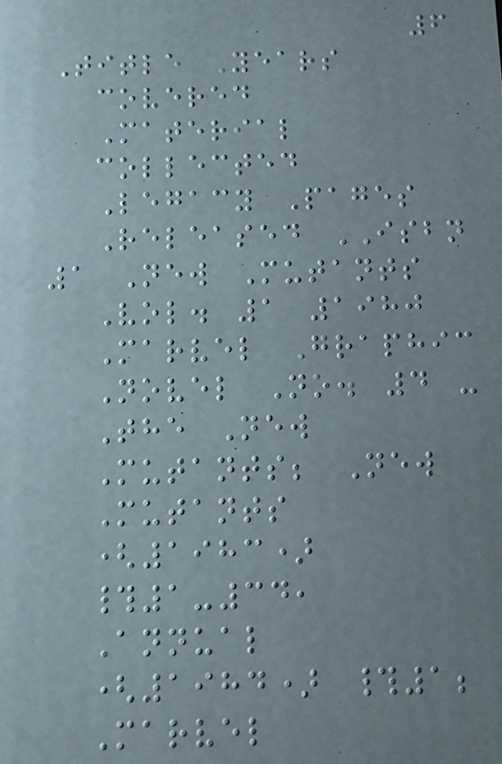6
Title Years
covered
Material
collected
Legacy Pages
Released ISBN
1 New Mutants
Vol. 1 1980
Marvel Graphic
Novel No. 4 -
The New
Mutants; New
Mutants
(1983)
#1-34,
Annual
(1984) #1;
Marvel
